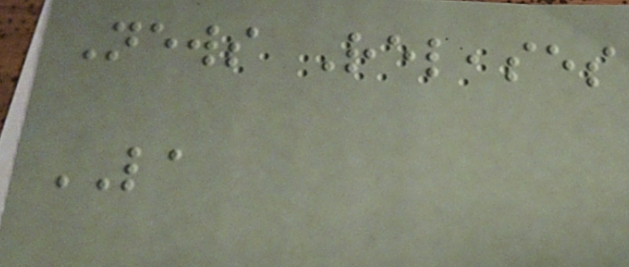News Releases
LA
